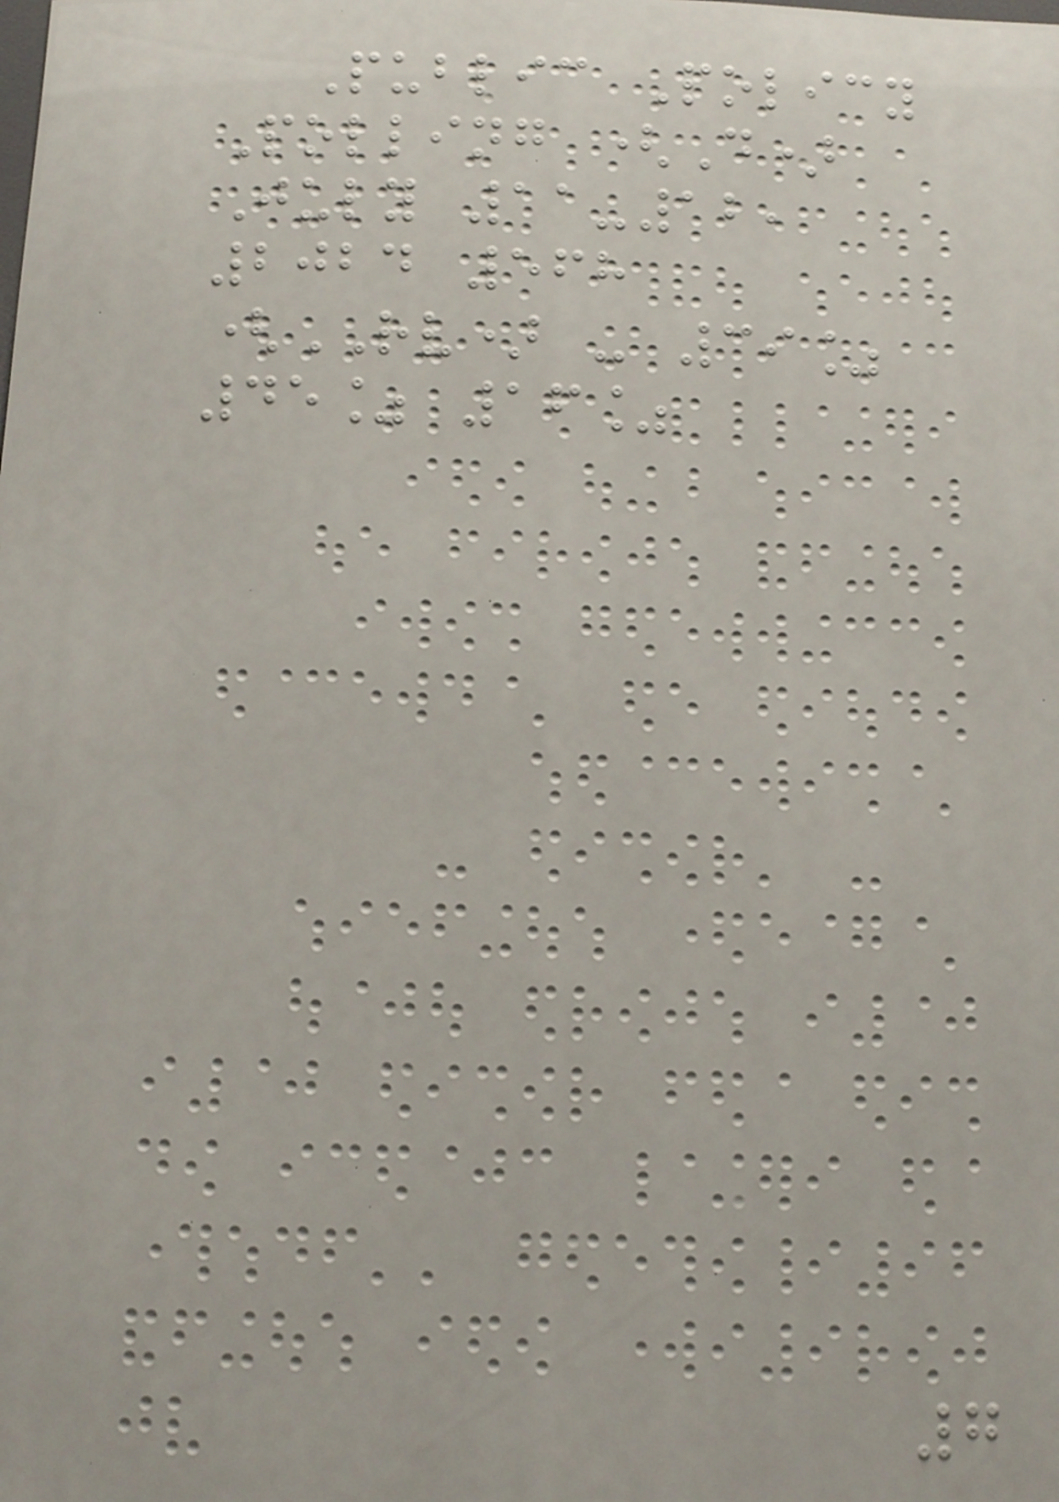Public Policy
Polling (D)
July 11-12,
2024 568
(RV) - 39%
45% 16%
7
